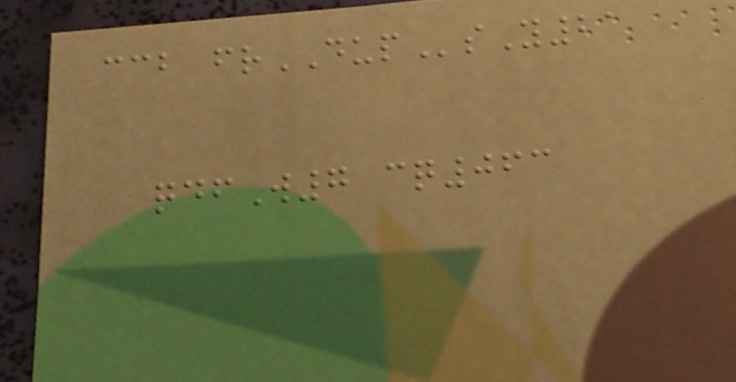ccb frDUPsY21
qdfW7 cq063
